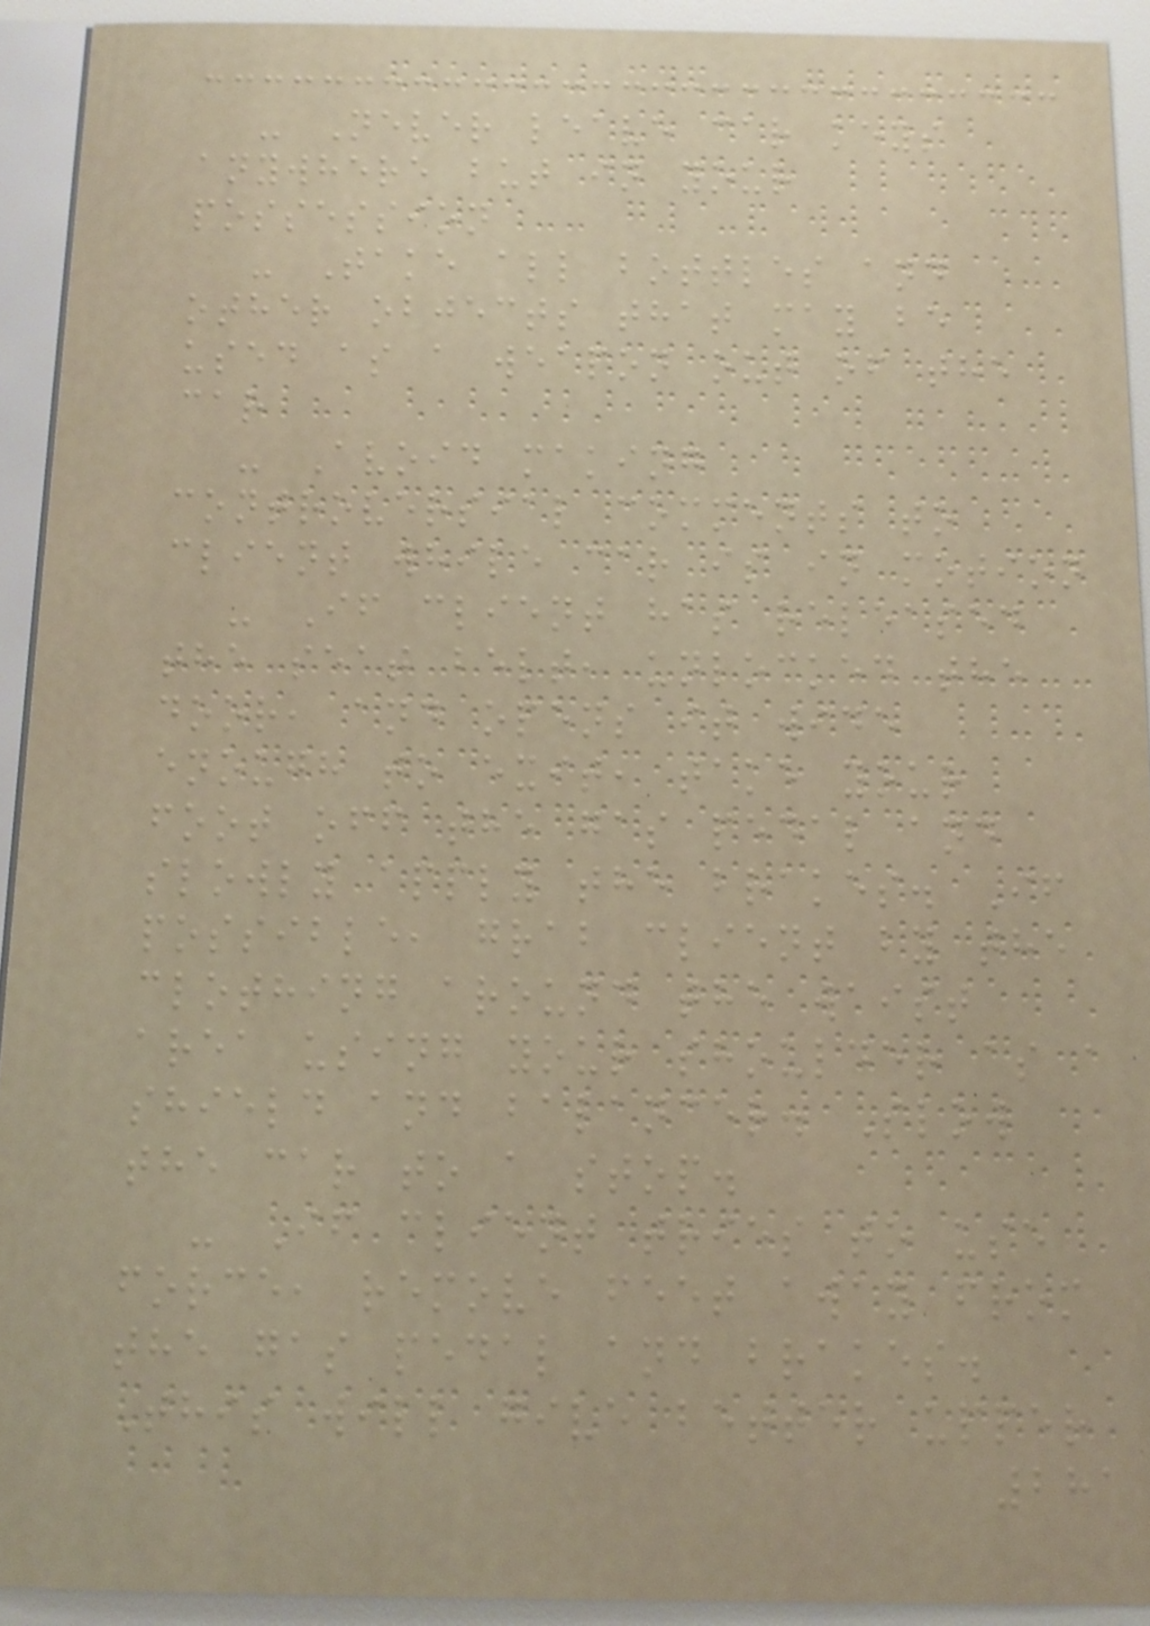- Never leave car keys
anywhere but in your
possession
- Take all bottles and
other objects that may be
used as a weapon out of the
car
- Avoid making
controversial comments to
client while car is in motion
- If client has released
the seat belt, unlocked the
door, and opens it wide
enough to exit, take your
foot off the gas pedal and
slowly apply the brakes. If
possible, grab client by the
clothing around the waist
area using your shoulder as a
shield and balancer. Slow
the car to a stop.
- If client tries to use
force, remove feet away from
the gas pedal and brakes.
This will give better upper
281
